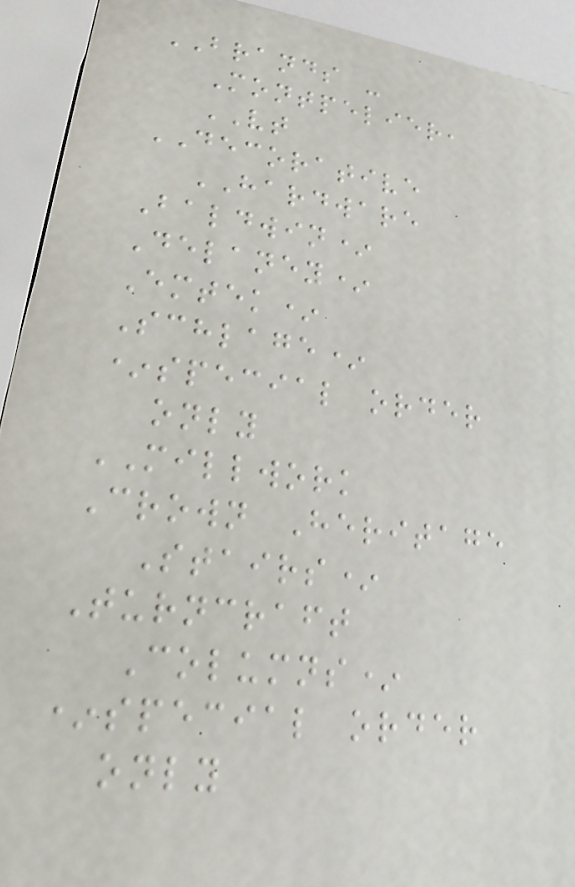BRANDS -
Montpelier,
VT
DECORATIVE
HARDWARE
Baldwin*
Delaney*
Emtek*
Schlage*
*special order
only
MILLWORK
Crown Heritage
Stairs*
Turncraft
Columns*
*special order
only
